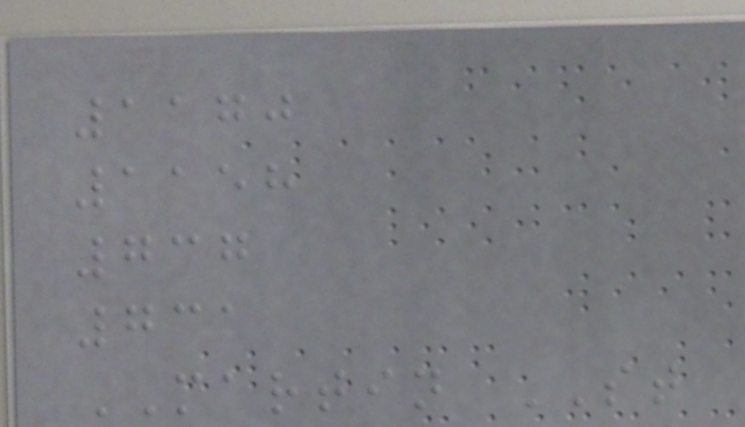1170
1158
737
731
MARTIN ST
